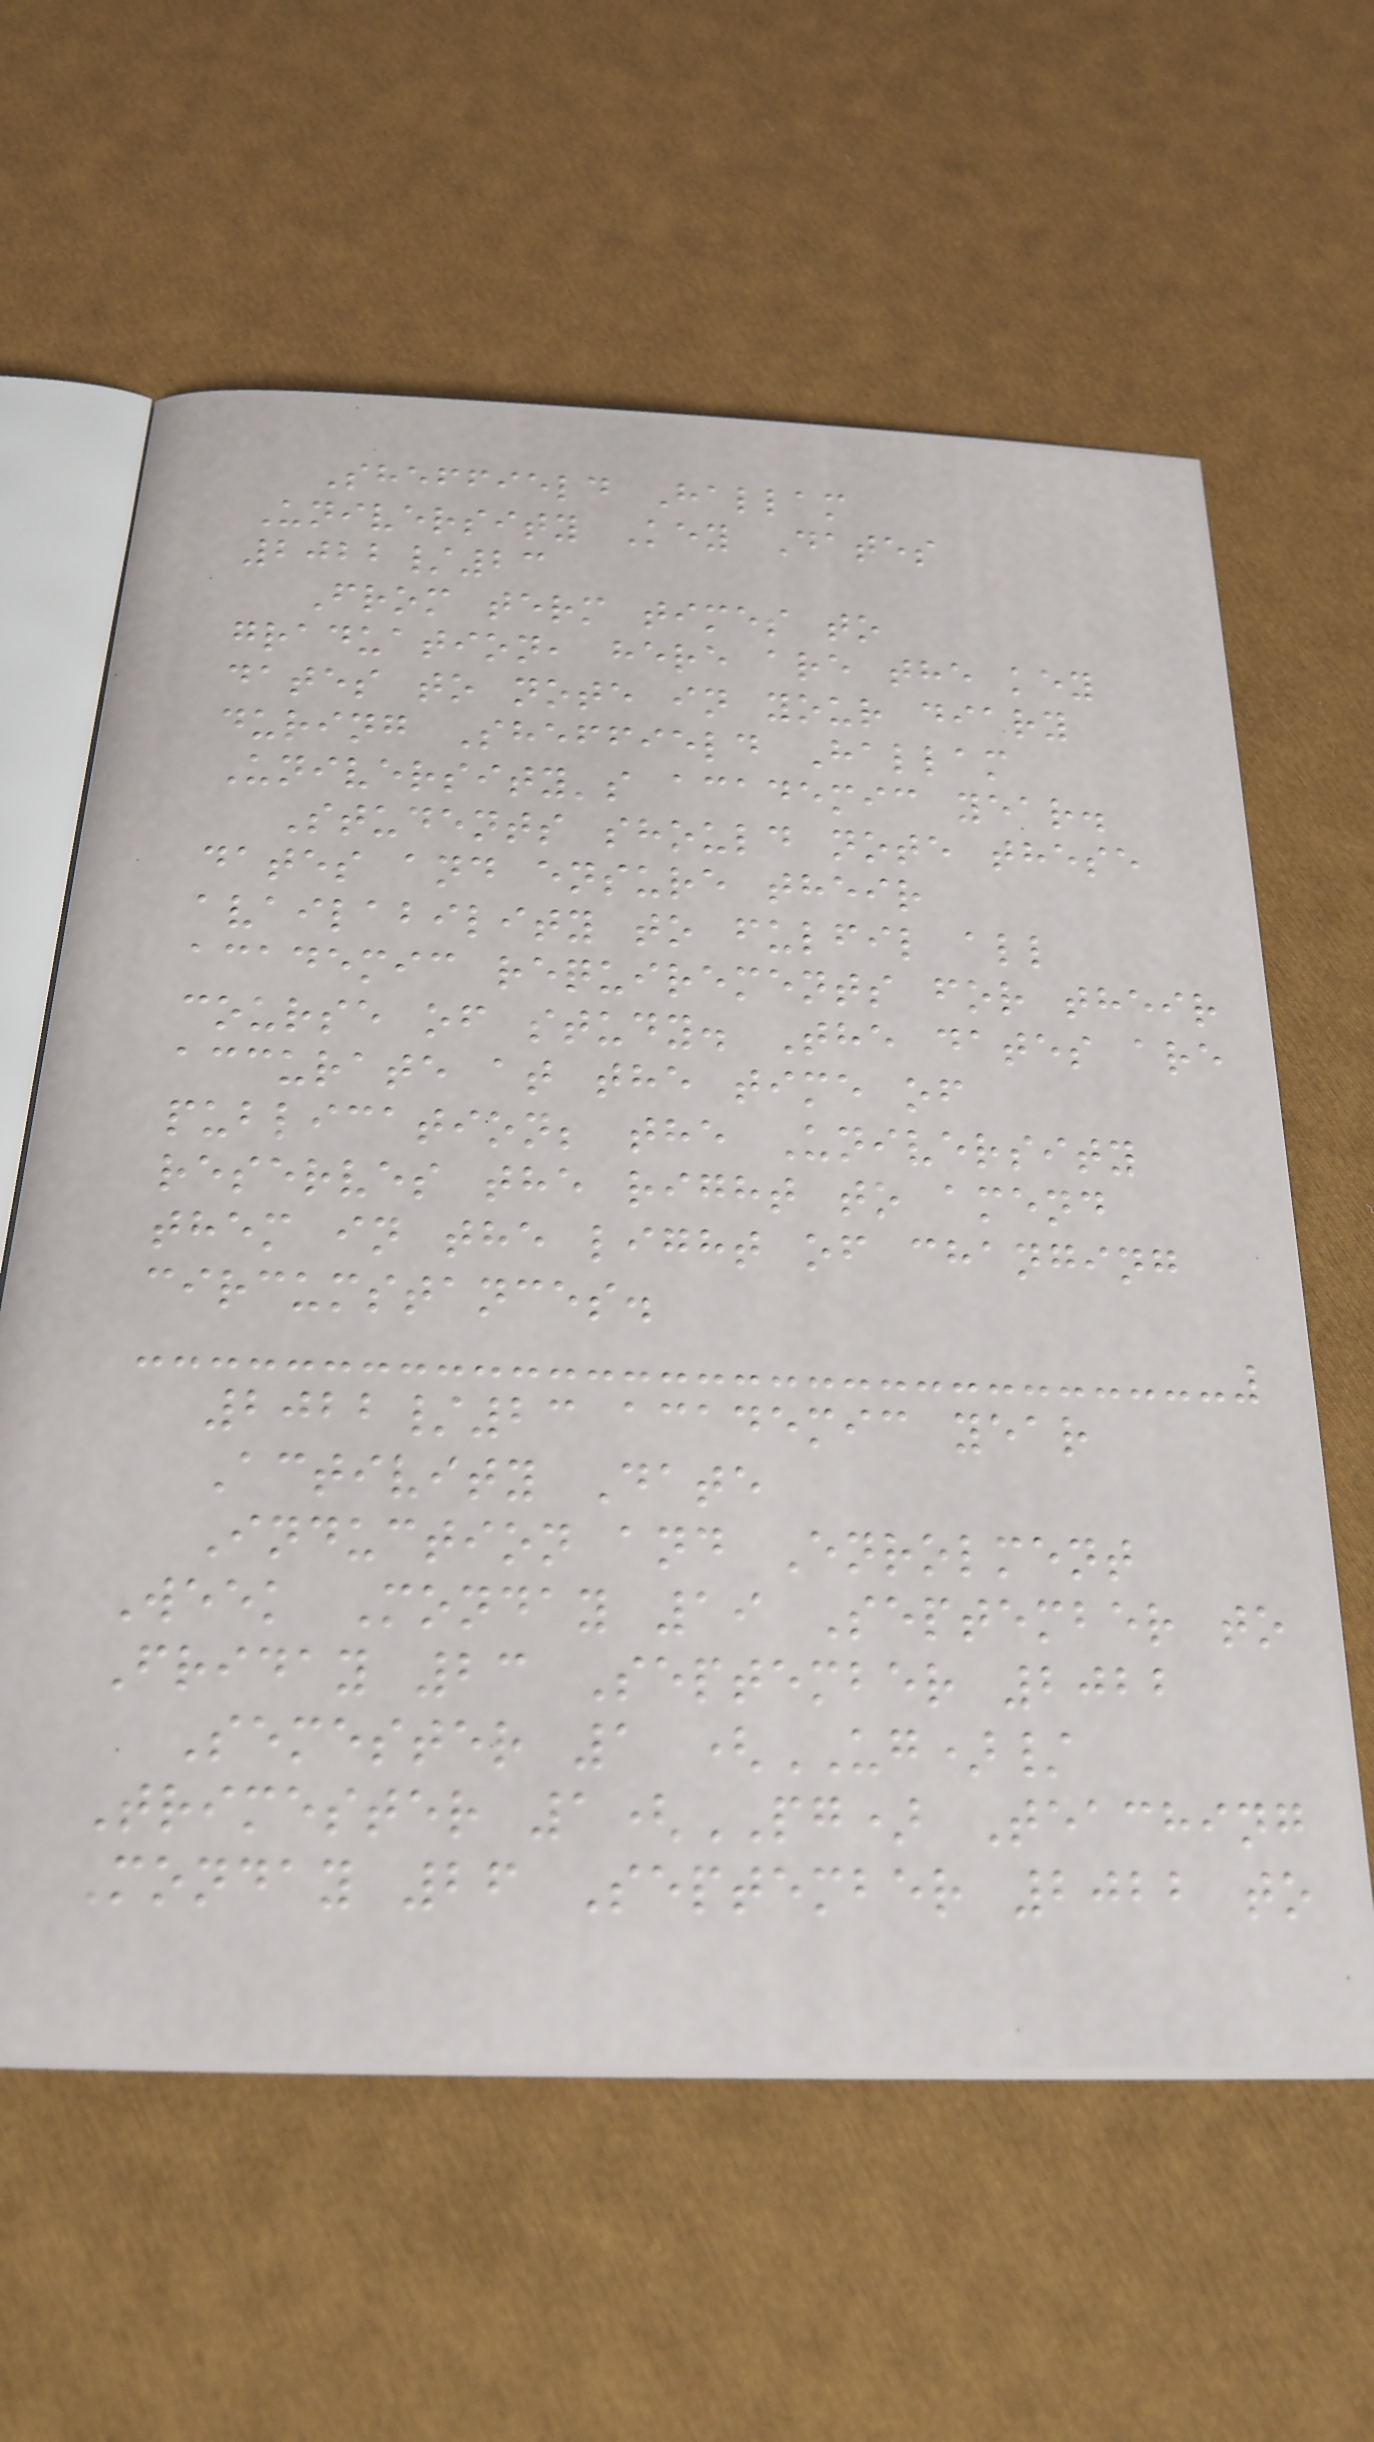Sheffield Hallam
University Key Dates
2022/23
From term times to
graduation, here are the key
dates to note in your diary
during Sheffield Hallam
University's academic year.
Students should note these
dates and ensure their
availability to fulfil all
academic requirements for their
course of study. The dates are
accurate at the time of
publication; the University
reserves the right to amend
them in the light of changing
circumstances.
2022/23 academic year
Activity Date
Induction and Enrolment
Week Monday 19 September to
Friday 23 September 2022
Semester 1 (UG)/
Trimester 1(PG) Teaching
Monday 26 September 2022 to
